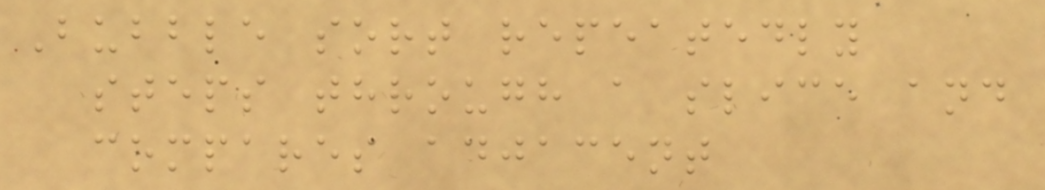Bubble sort repeatedly
steps through a slice and
compares adjacent
